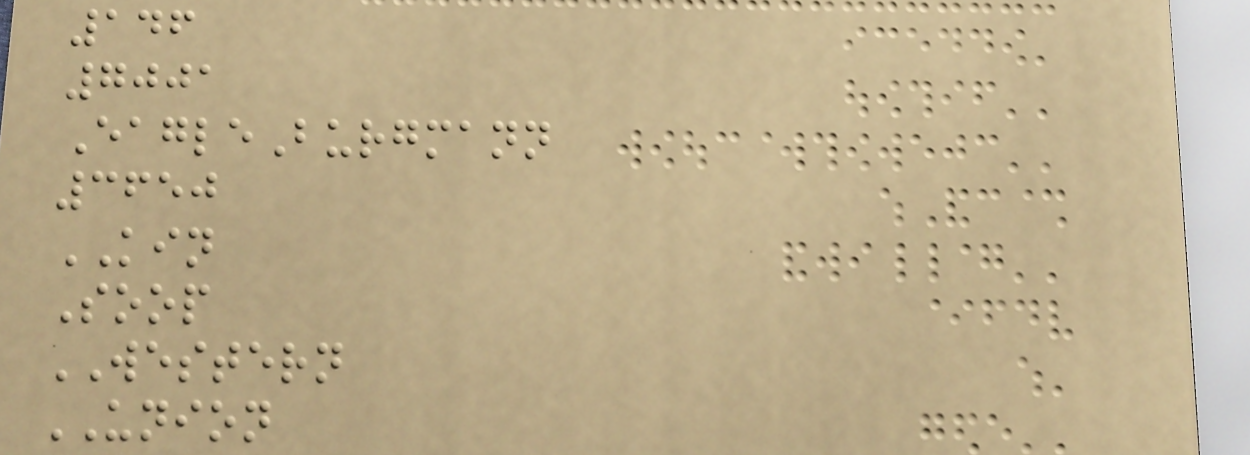146
7001
EagleBurgmann
3650
KIN
Soop
WESTERN
UNION
